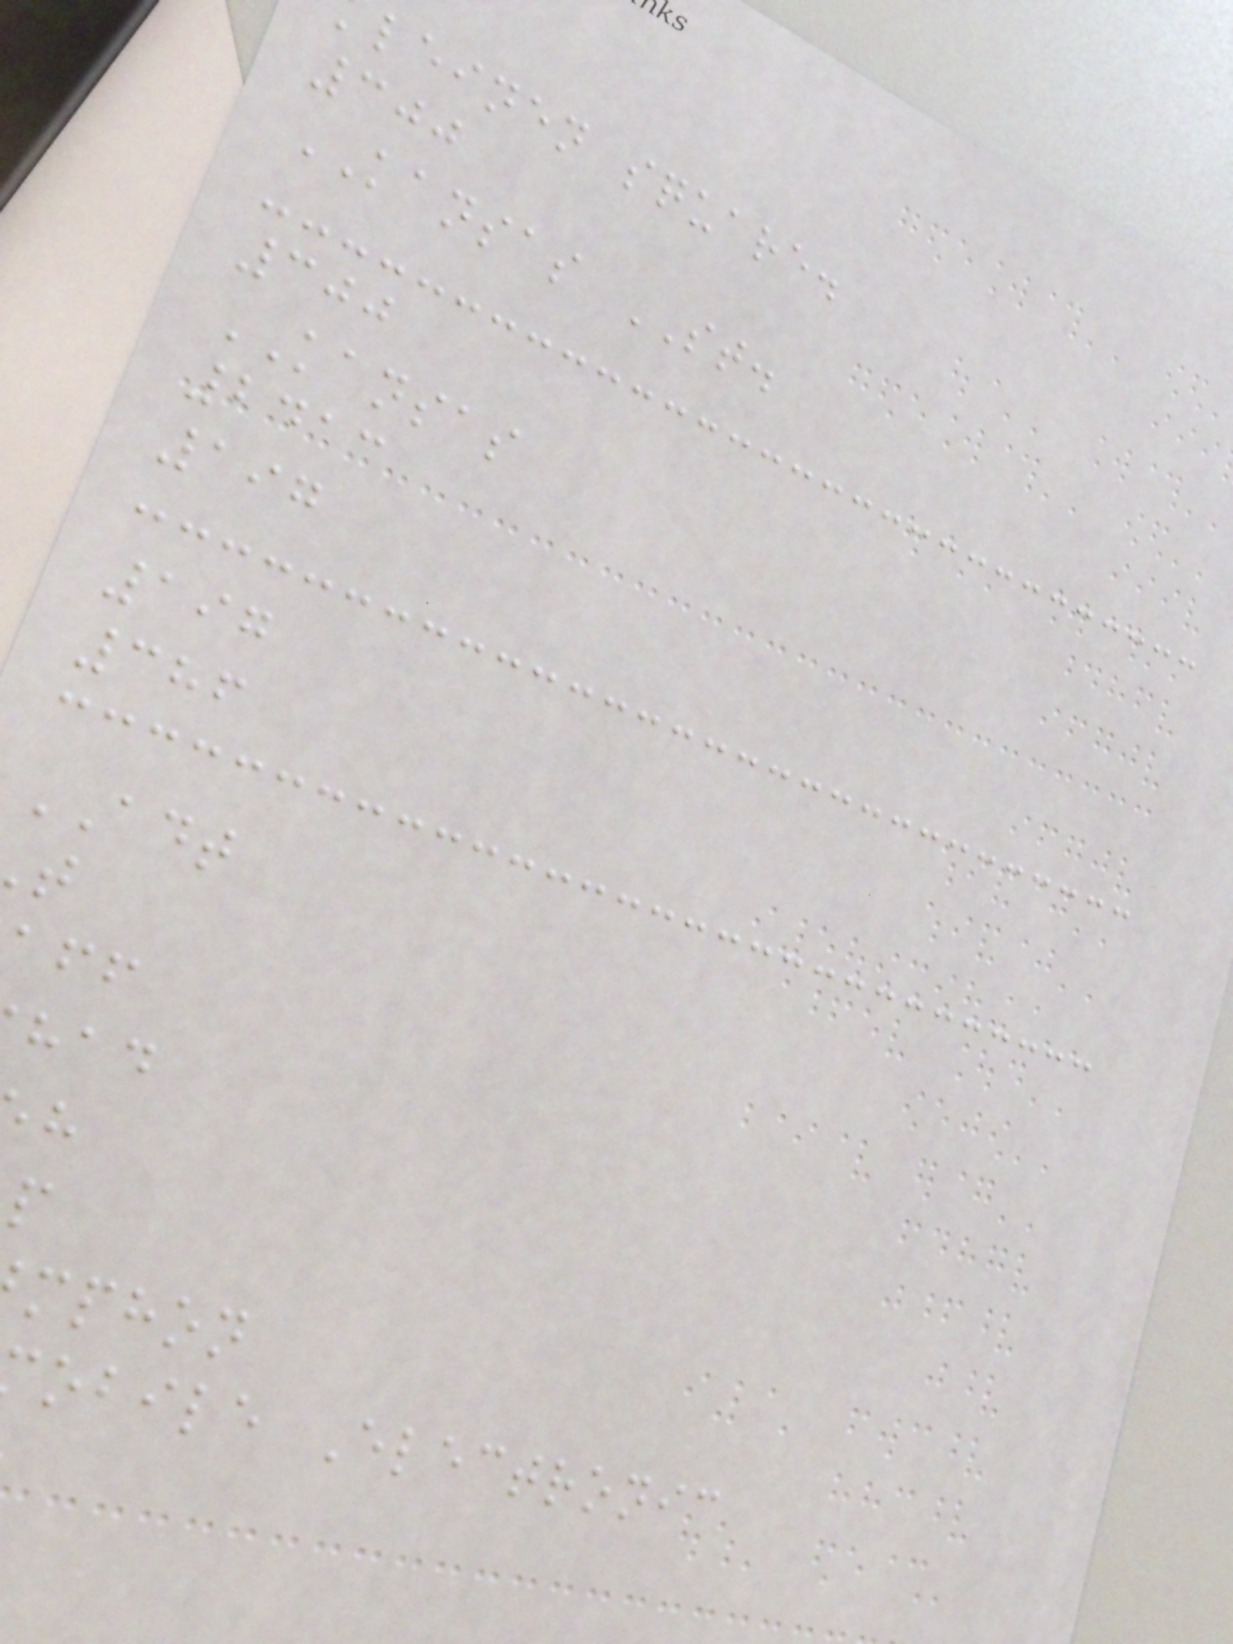leinen square.
300
KANSAS ST.
300
KANSAS
2413
197
197
386
ADT
mphon
obile Electronic
